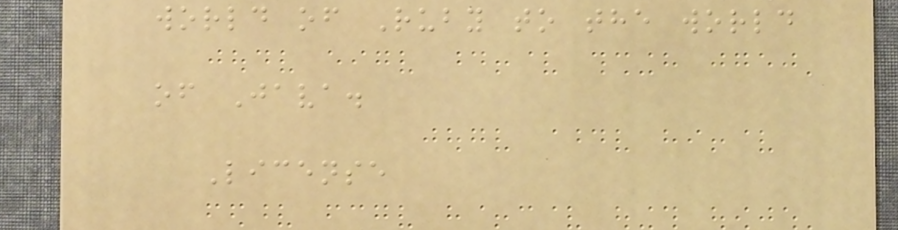world of Ruby to the world
of Java.
License
